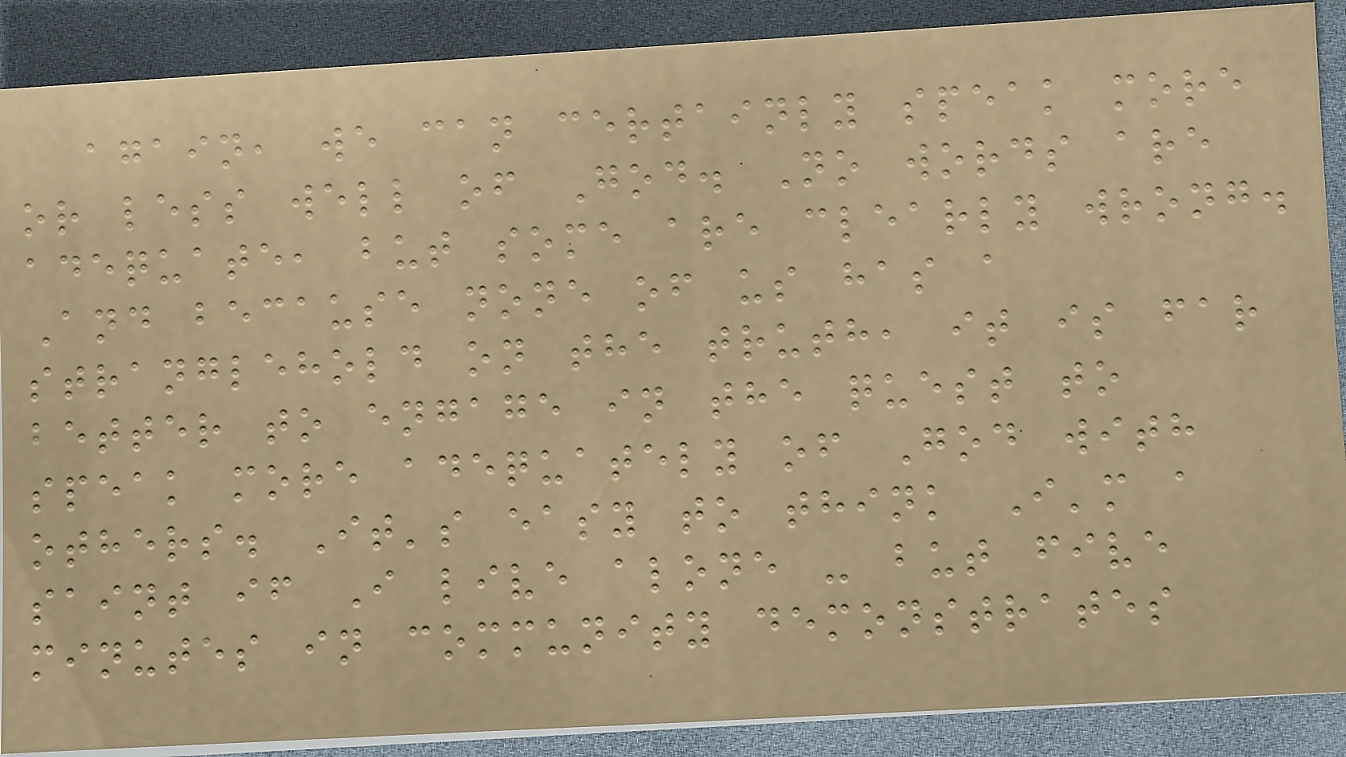again, we can certainly speak more
or less well of God. No words are
adequate, but some are clearly wrong.
And because none of us has a
stranglehold on the truth, it is far
better to engage in the quest to
speak more adequately of God with
others. It's easy to think I'm a
saint if I live alone - but five
minutes in community demonstrates
